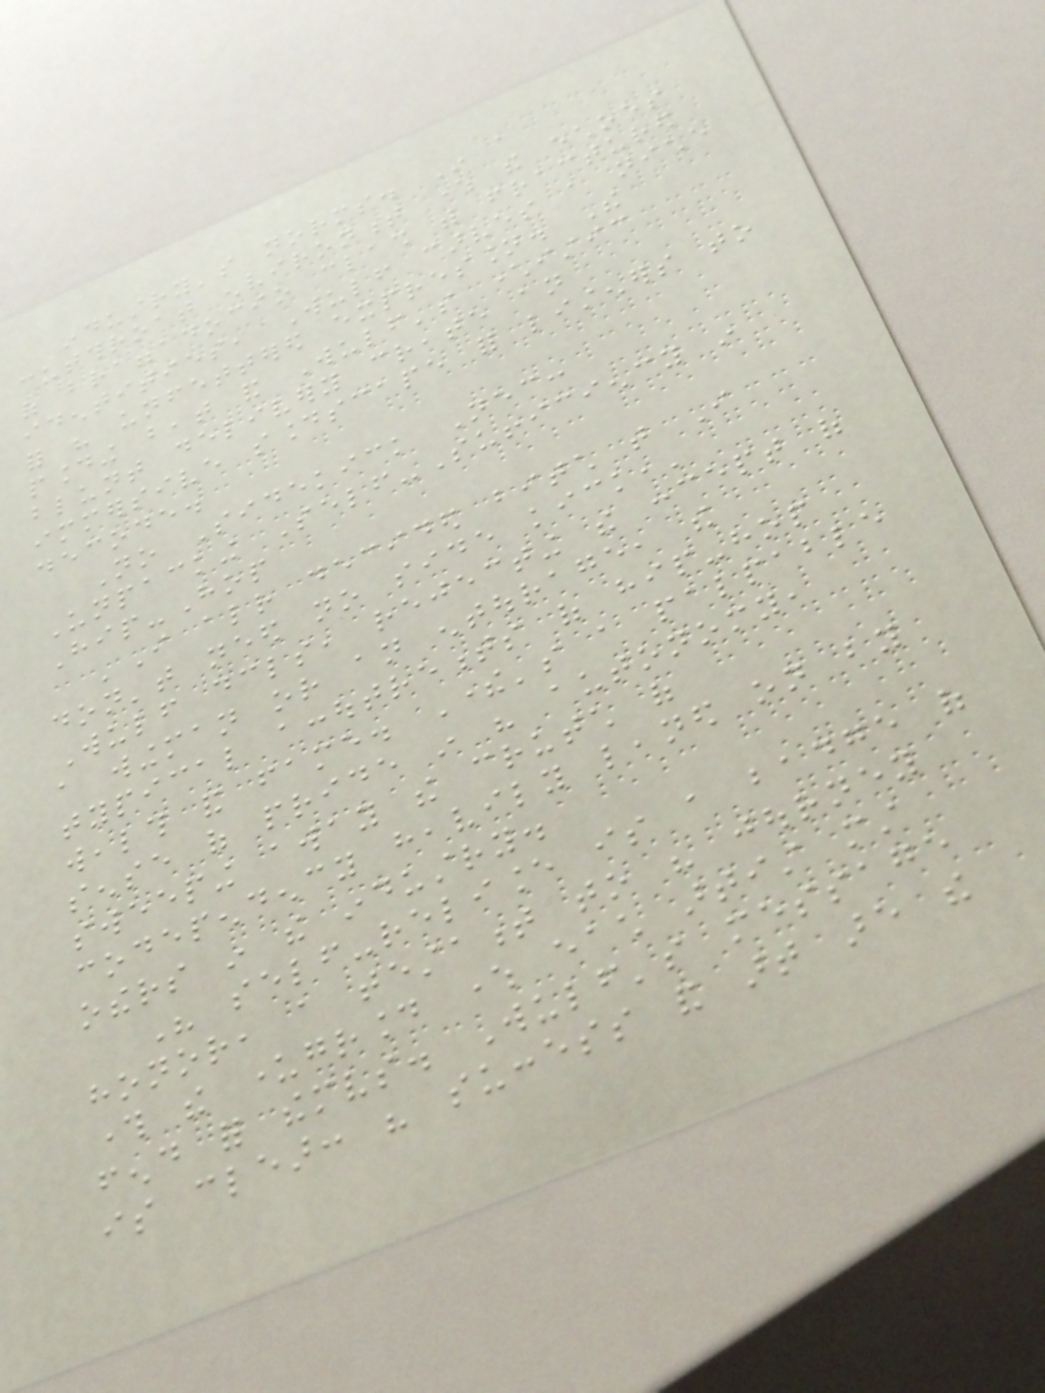industry's norms. In a
cutthroat environment where the echoes
of braggadocio clash with fractured
identities, Wulf carves a niche
for his unfettered expression. The
pounding beat and Wulf's characteristic
blunt delivery create an
immersive soundscape for listeners to
decode.
No Sidekick Necessary:
Unpacking Self-Sufficiency in
Hip-Hop
'I already decided bitch that I
don't need no side kick,'
Wulf declares, rejecting the concept of
a wingman or an entourage, the
typical accoutrements of hip-hop
wealth and fame. There's a palpable
sense of pride in his autonomy,
sweeping away the crutch of
codependency heavily leaned on by
others in the industry.
His self-reliance is a badge of
honor, a testament to his journey
through the underground where each artist must
fend for themselves. Wulf's message
is clear: his success and art are the
